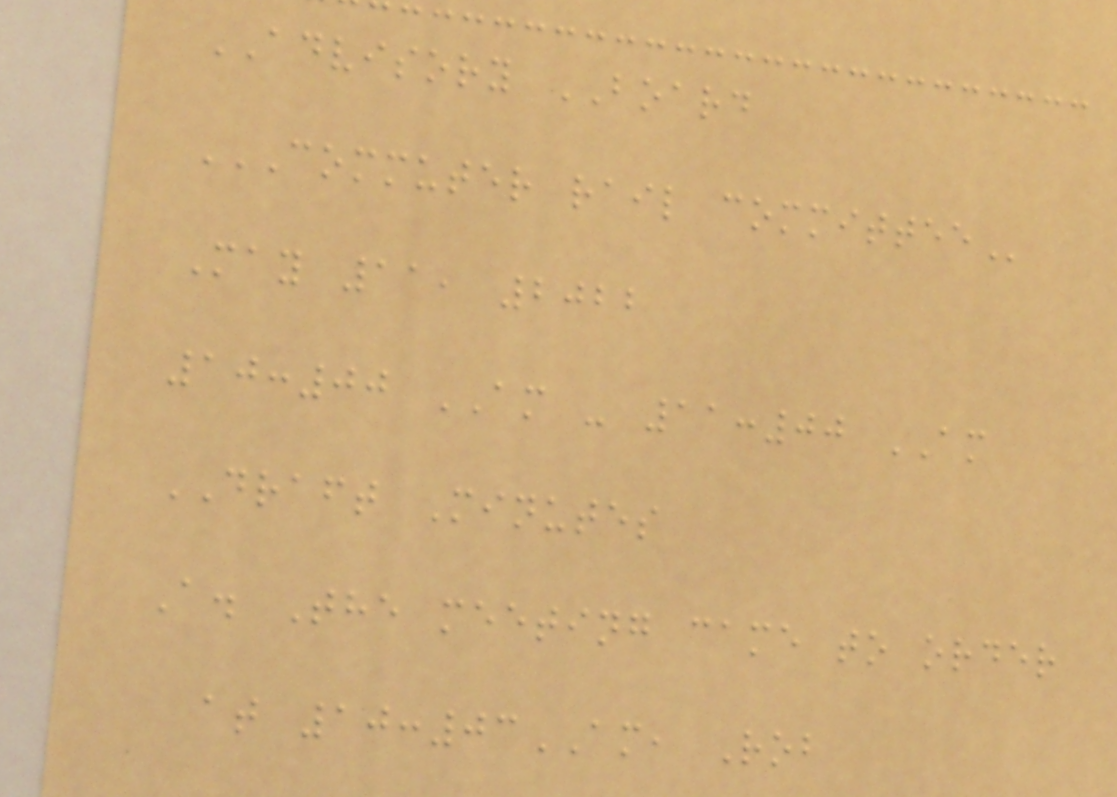ADVISORY BOARD
COMMUTER RAIL COMMITTEE
May 11, 2022
10:00 AM - 11:00 AM
DRAFT Minutes
A. The meeting came to order
at 10:03AM, Rob
